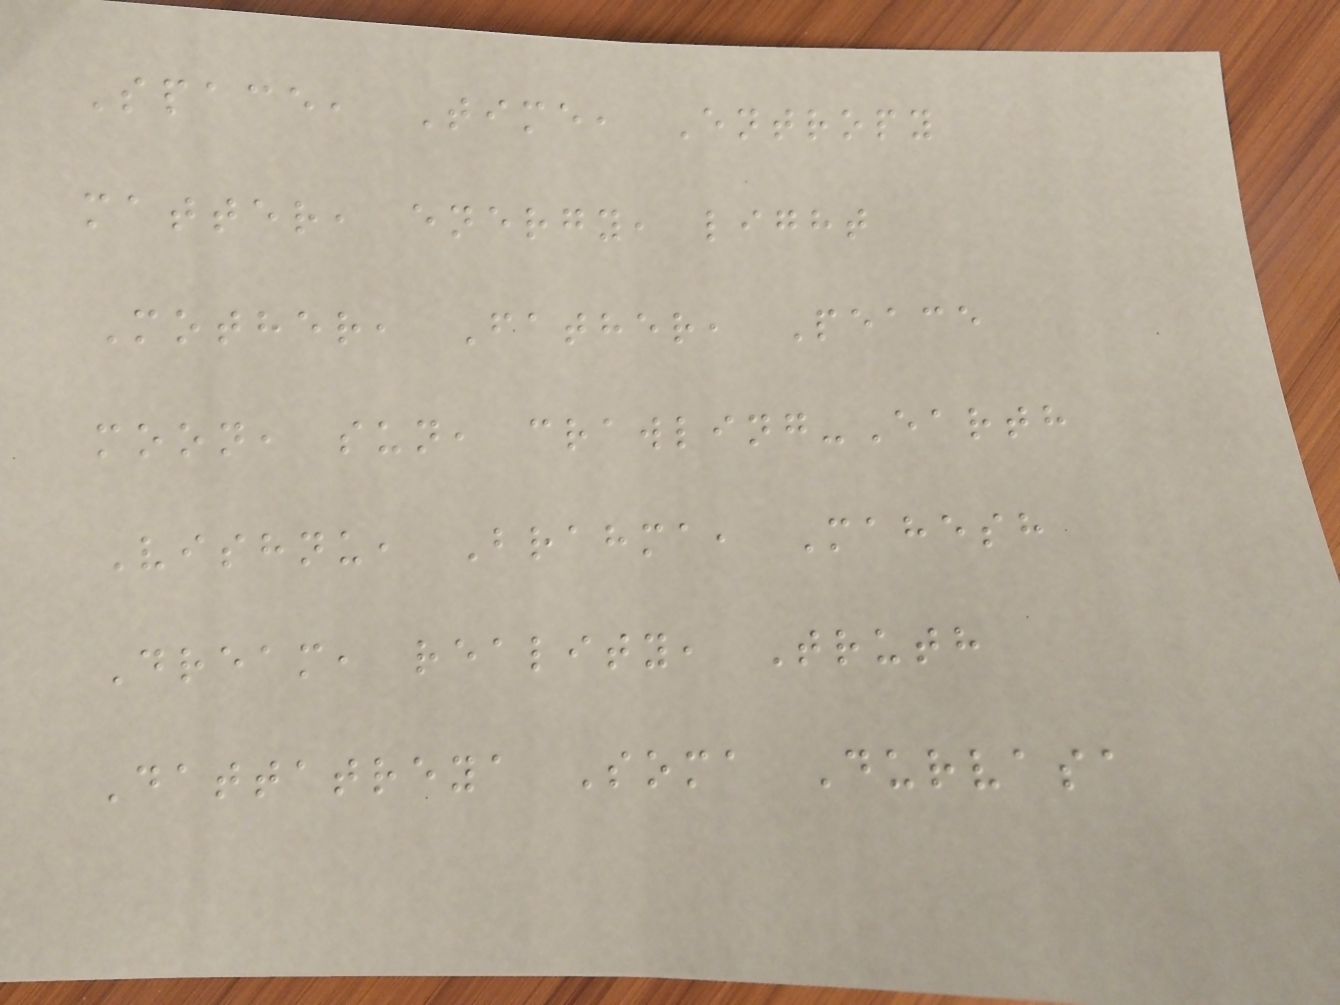Space, Time, Entropy
matter, energy, light
Mother, Father, Peace
moon, sun, crawling-Earth
Vishnu, Brahma, Mahesh
Dream, reality, Truth
Dattatreya Soma Durvasa
